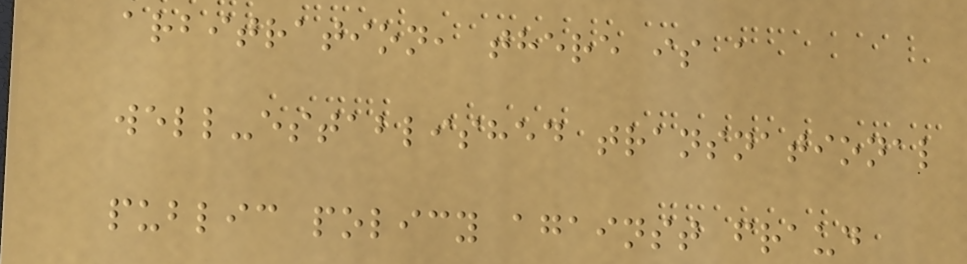arbitration, there is a
well-established transnational
public policy against fraud
